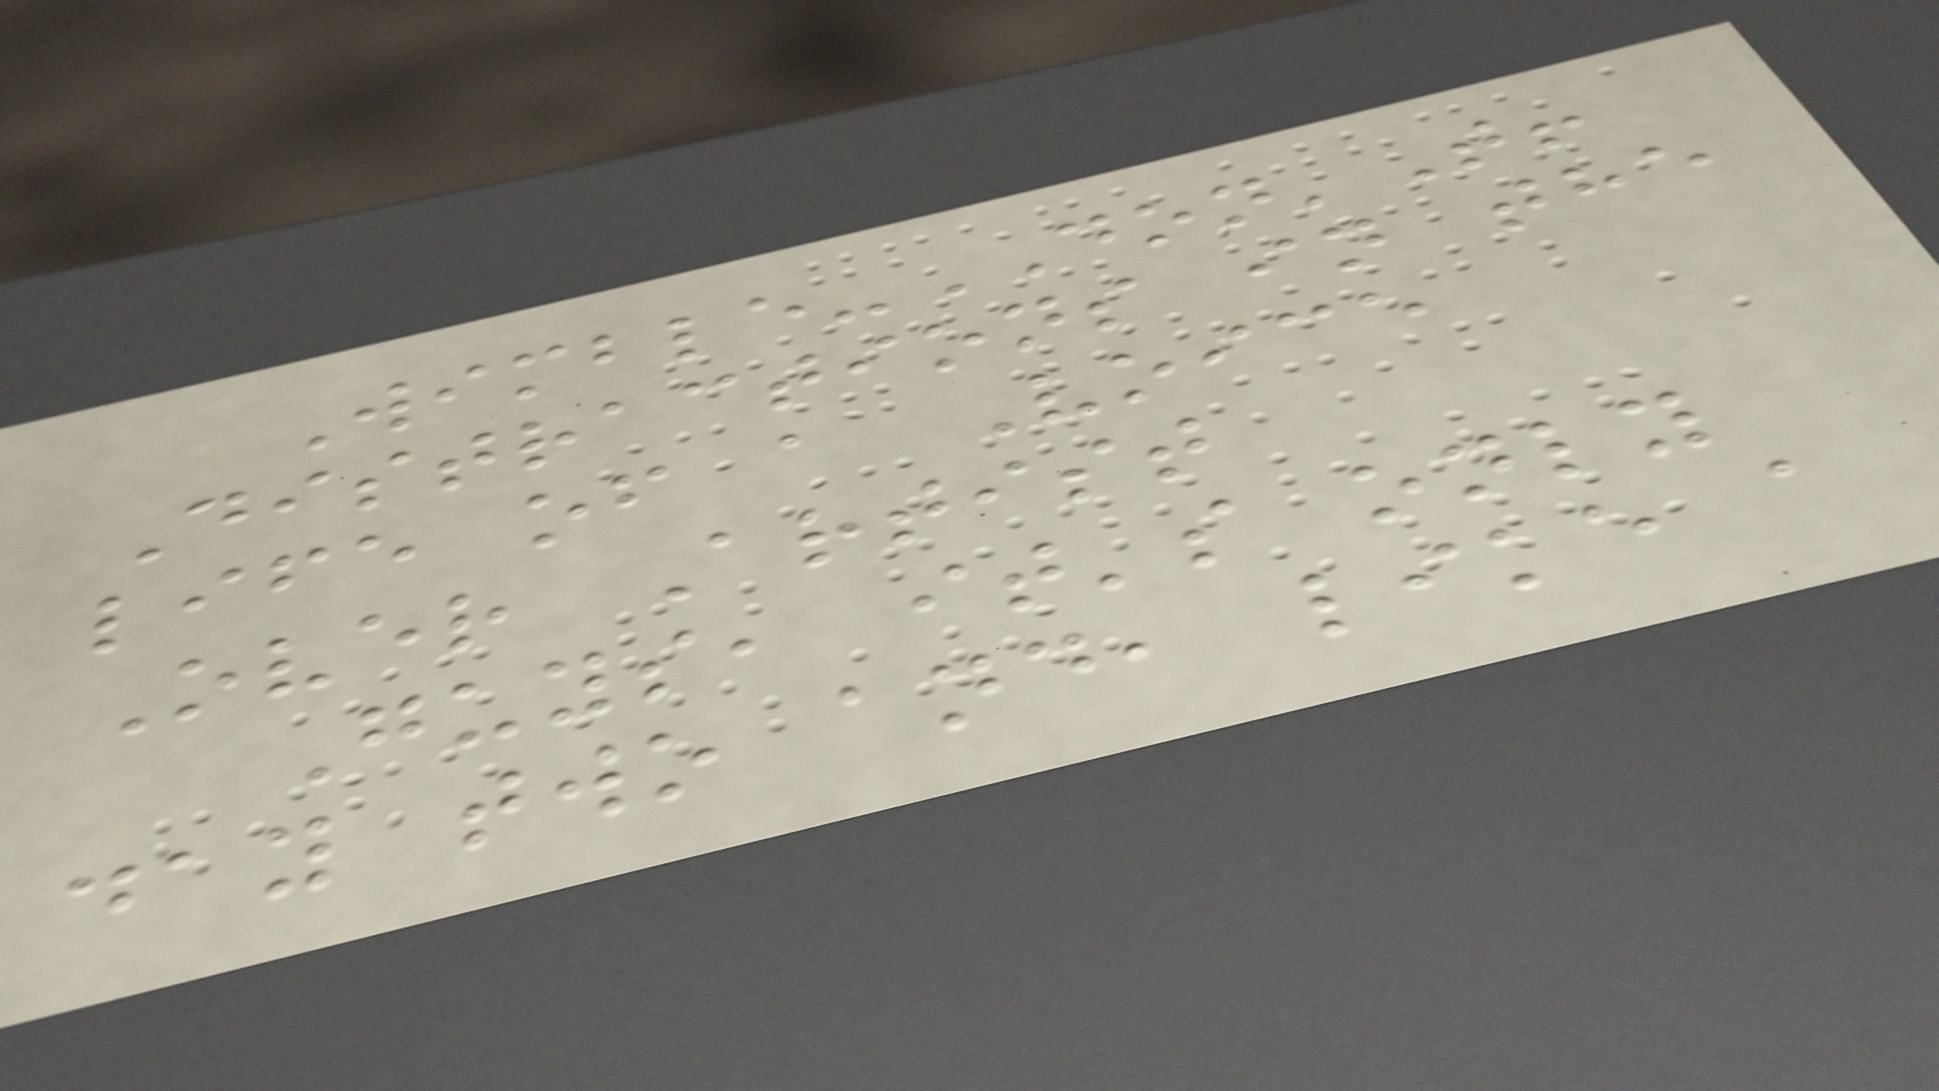Wimble-DON'T!
Distractions in the
life of a Voice
Over Artist
Guys, it's only
day two and, like a
